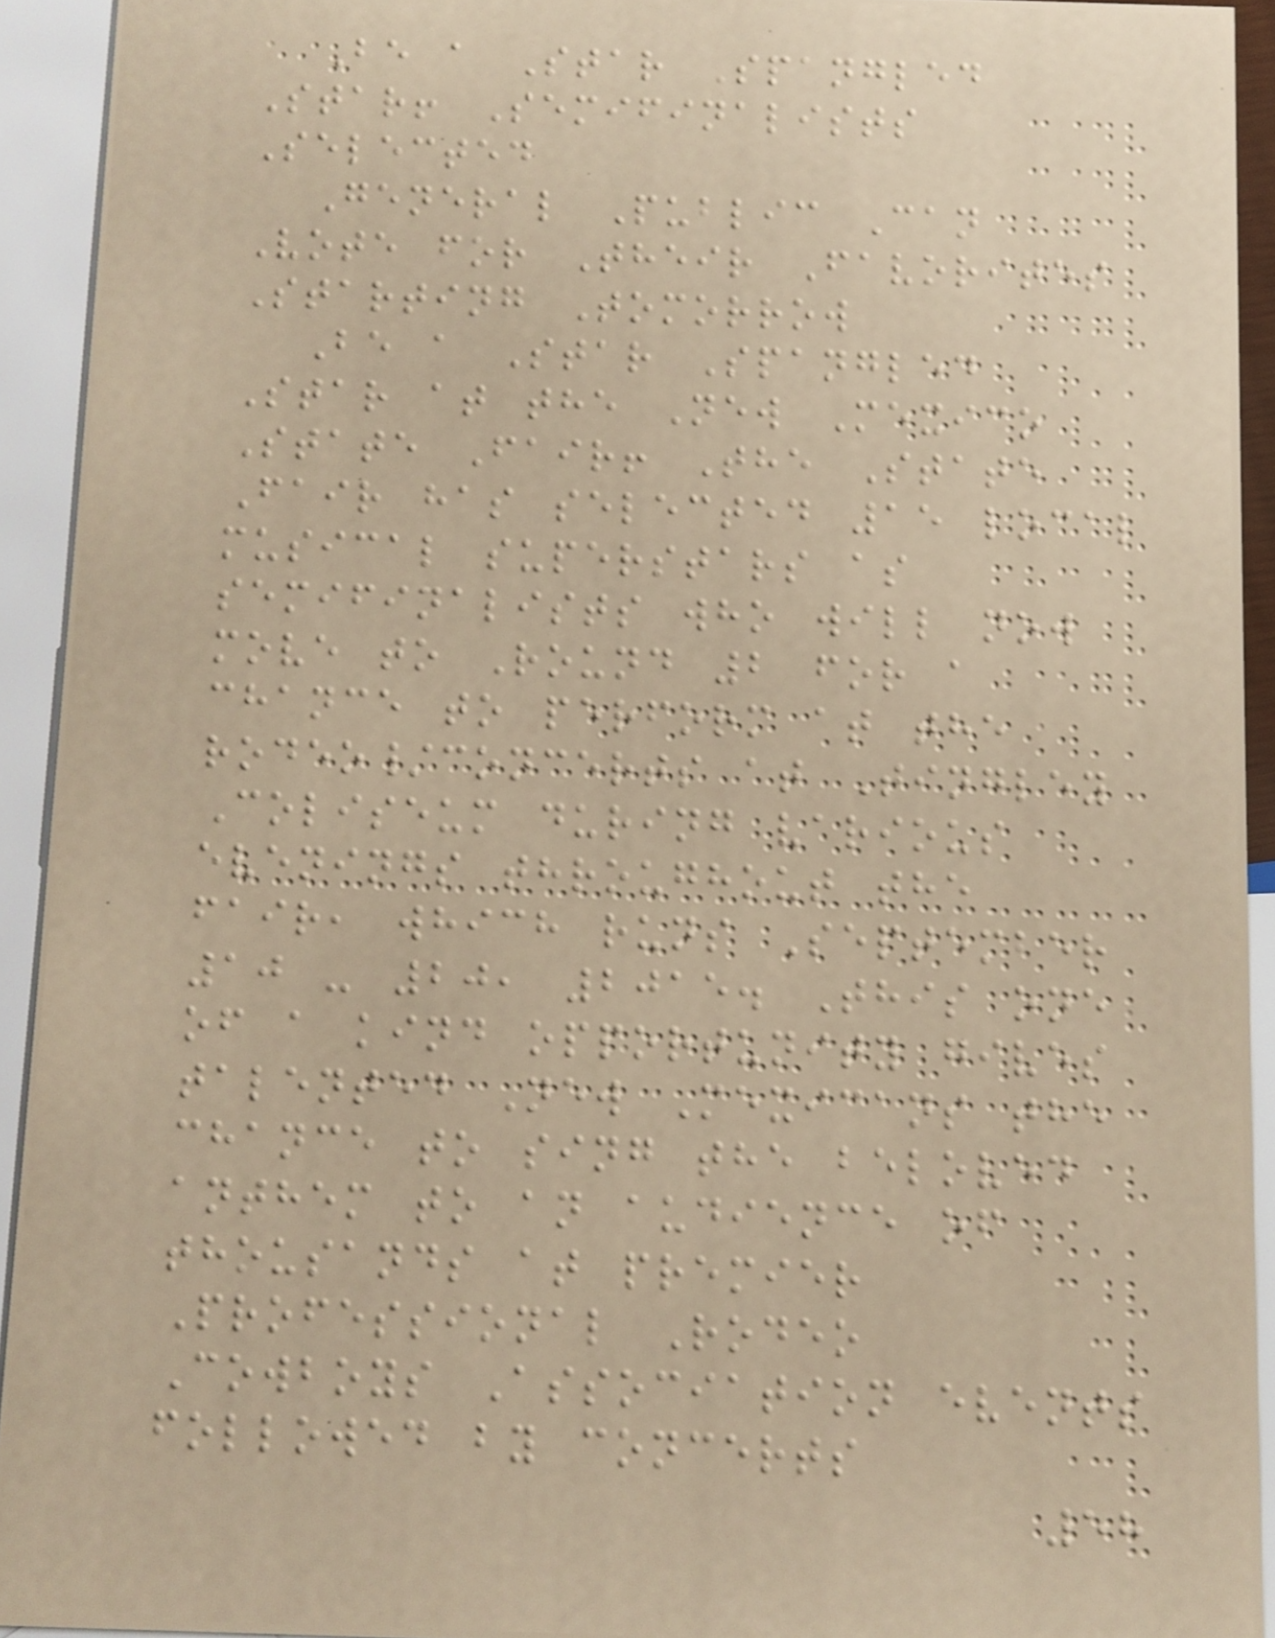Be a Star Spangled
Star! Semifinalists
Selected
General Public Can
Vote for Their Favorites
Starting Tomorrow
Be a Star Spangled
Star at the New Mexico
State Fair! The State
Fair has selected 15 local
musical superstars as
semifinalists who will now
move to Round 2 for a
chance to perform at the
rodeo/concerts at Tingley
Coliseum during various
evenings throughout the
fair, which runs September
10 - 20, 2015. This one
of a kind opportunity gives
talented New Mexicans the
chance to sing the beloved
anthem to an audience of
thousands at premier
Professional Rodeo
Cowboys Association events
followed by concerts
58
